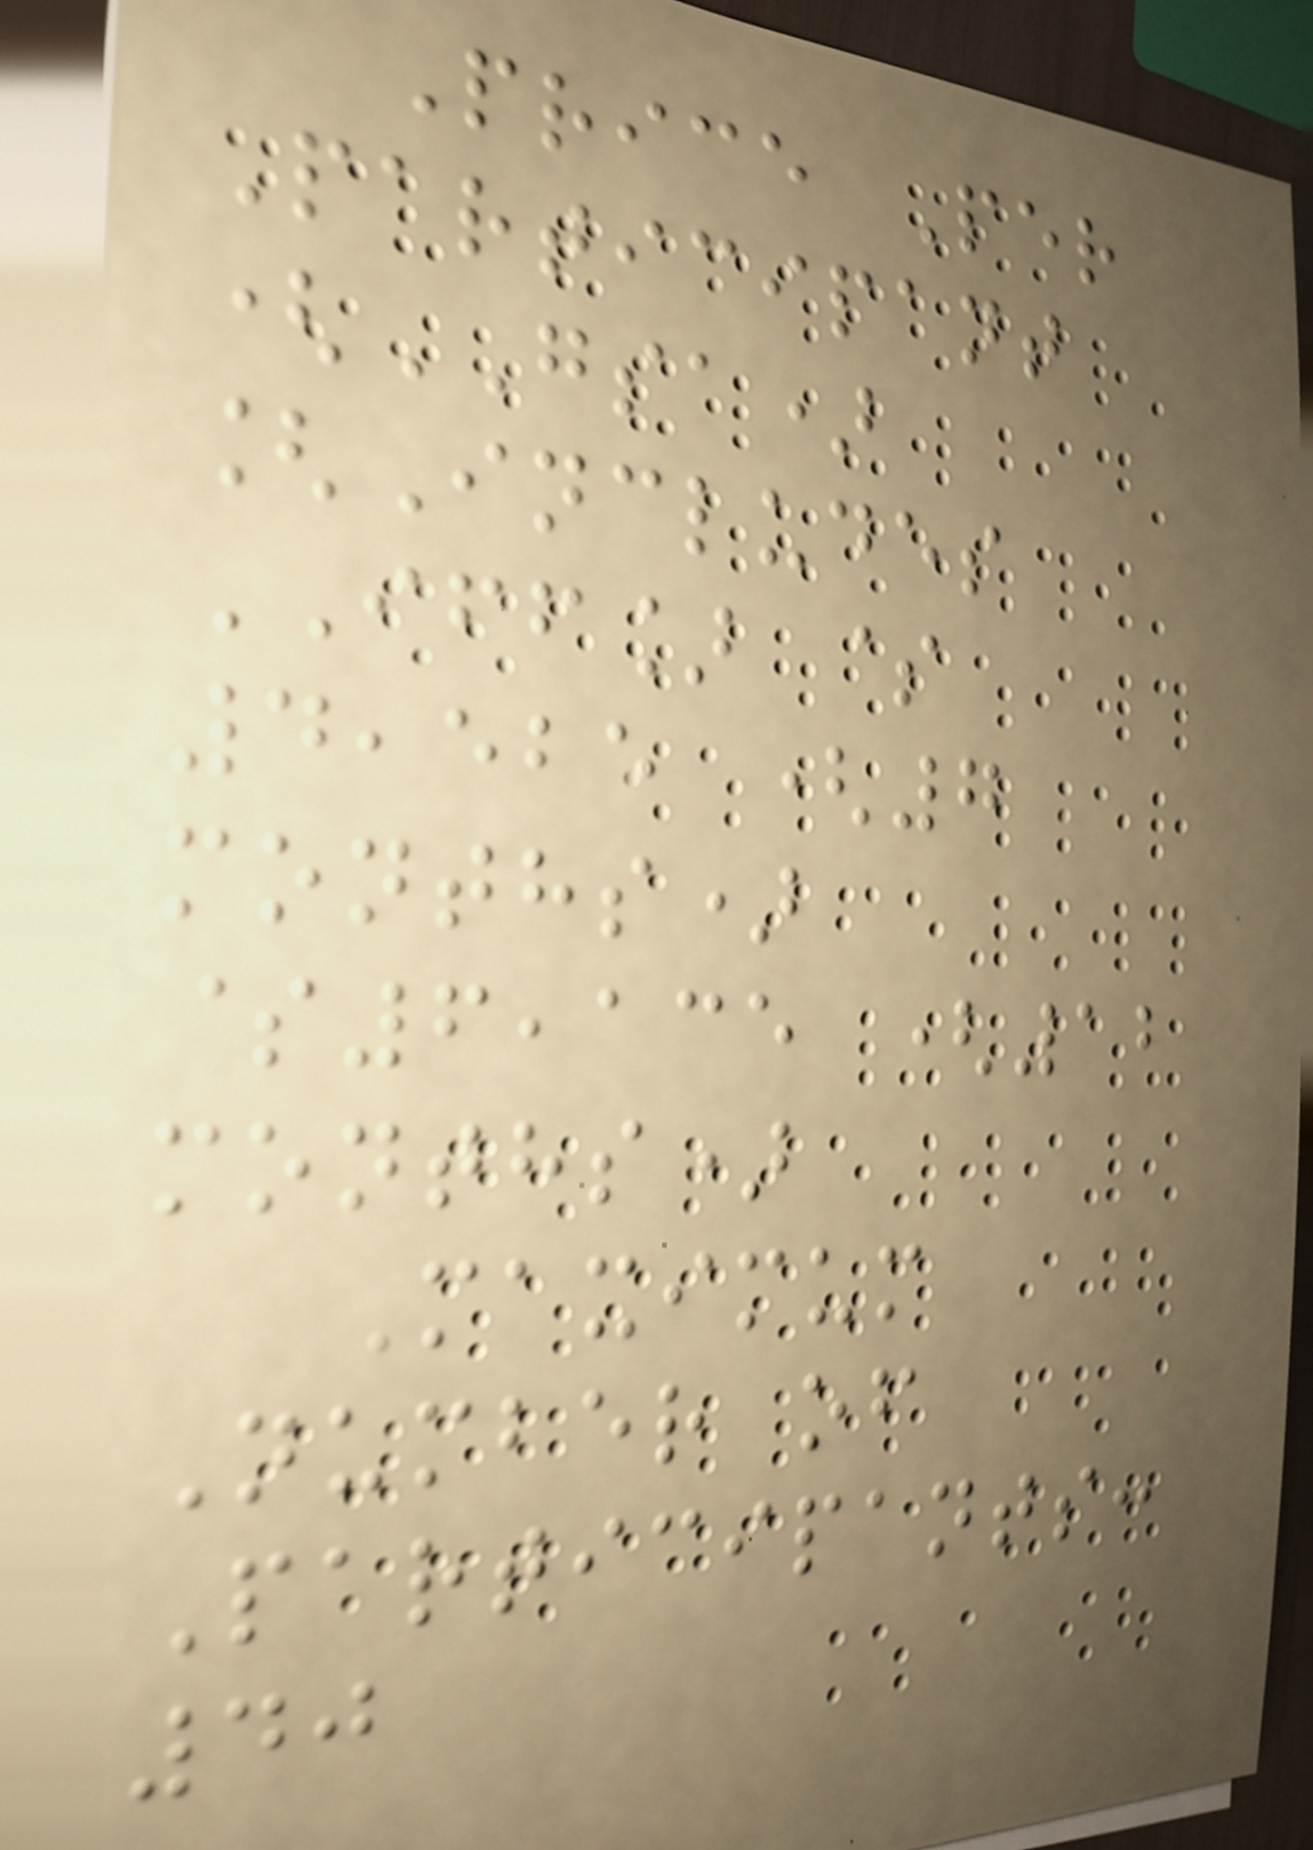Price Per
Participant
(GSA)
[Includes
IFF] $
4,525 (7
months)
$6,135 (12
months)
Maximum
Number of
Participants:
40
